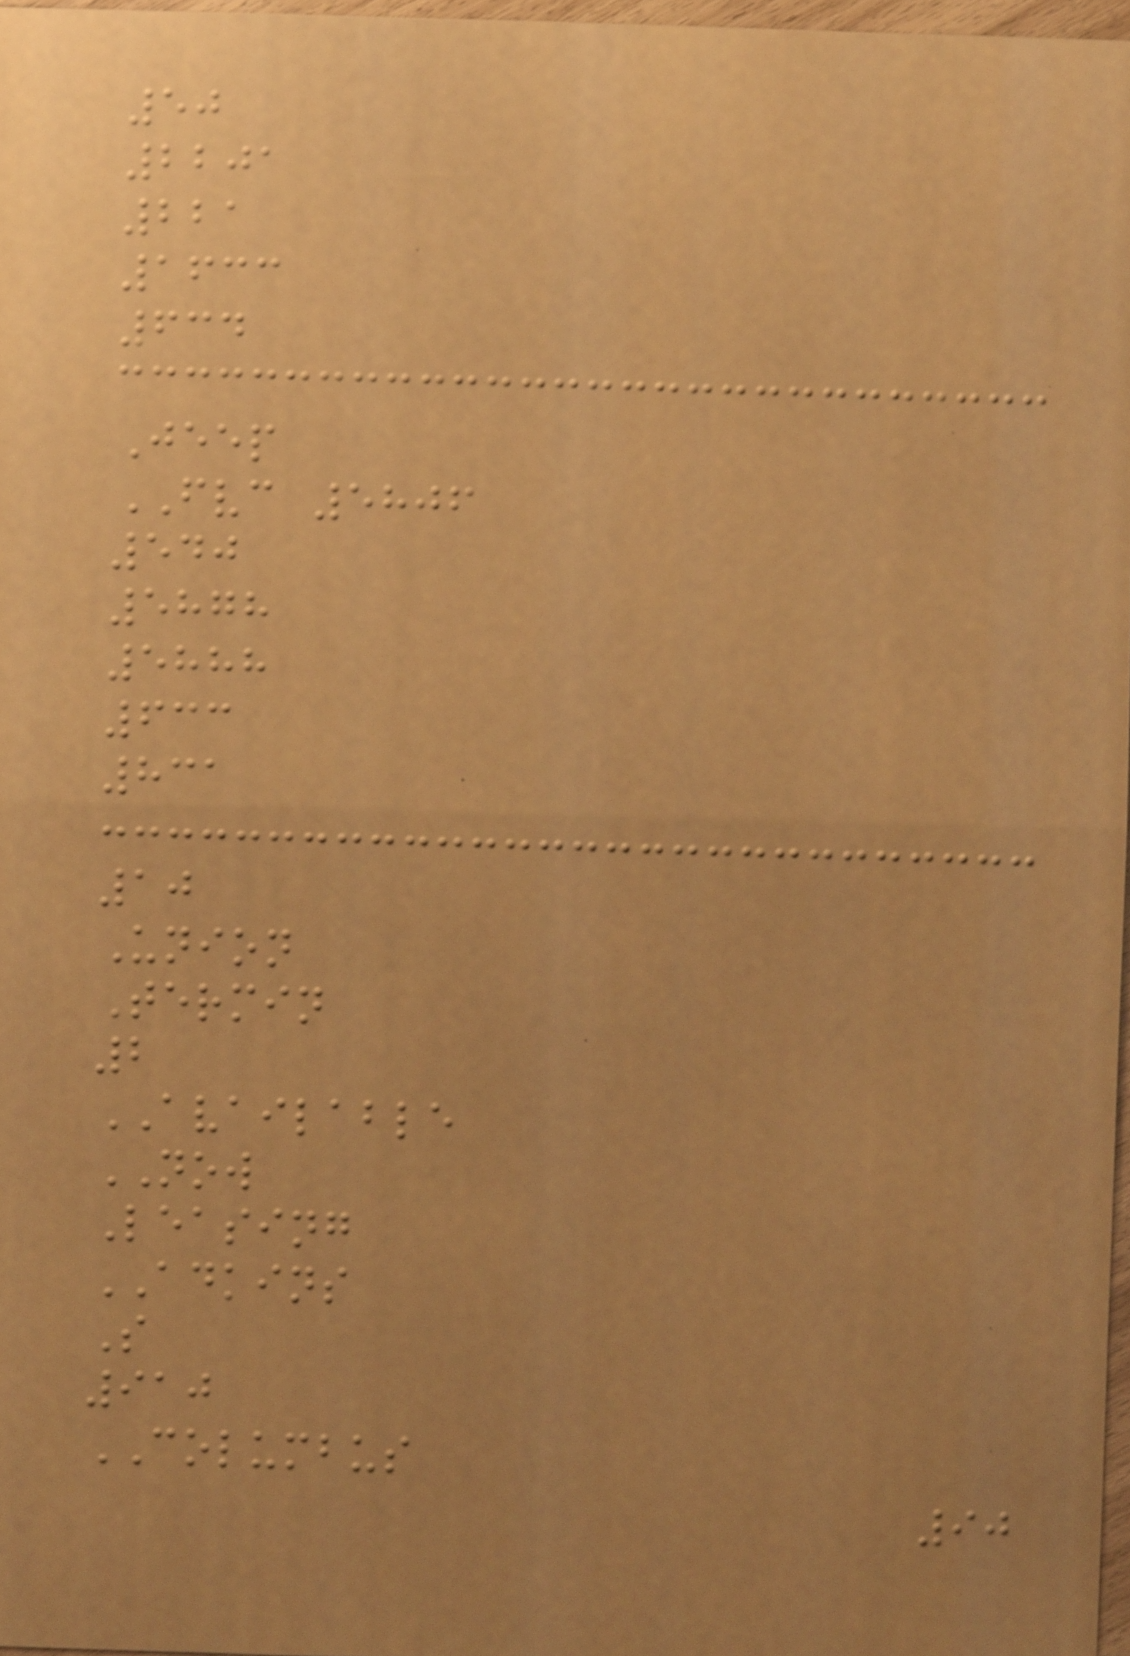50
2201
221
1633
634
Jeep
FVC 5806
540
5878
5888
633
831
10
Union
Termin
2
AVAILABLE
NOW
Leasing
ADKINS
S
910
COLUMBUS
90
